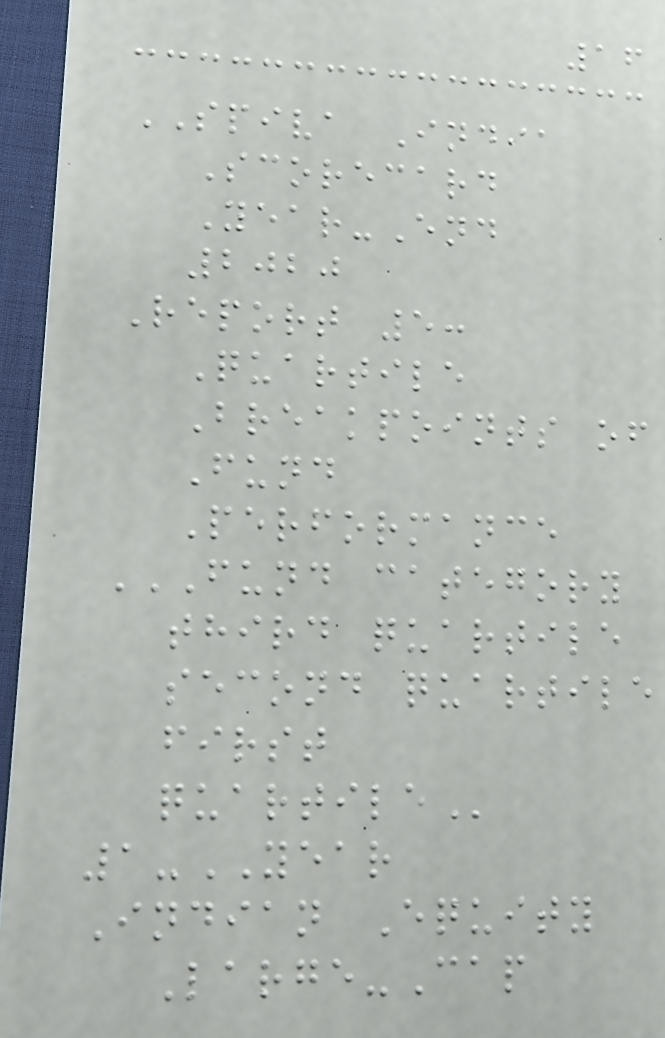16
SPIVA India
Scorecard
Year-End
2020
Report 5:
Quartile
Breakpoints of
Fund
Performance
FUND CATEGORY
THIRD QUARTILE
SECOND QUARTILE
FIRST
QUARTILE
1-YEAR
Indian Equity
Large-Cap
